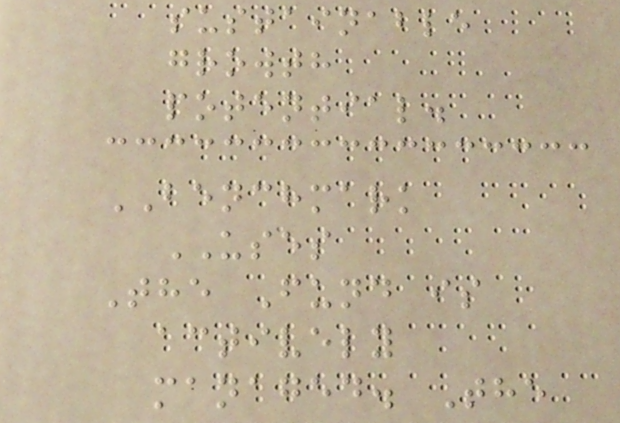sustainable
growth
potential.
BENCHMARK
USES
The Fund is
actively
managed. The
